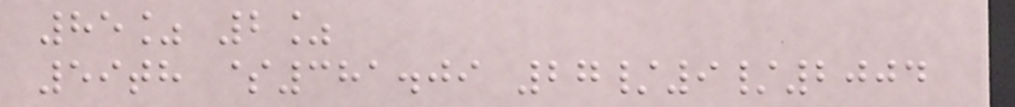85% 2%
59th $381.09 27/9/2004
